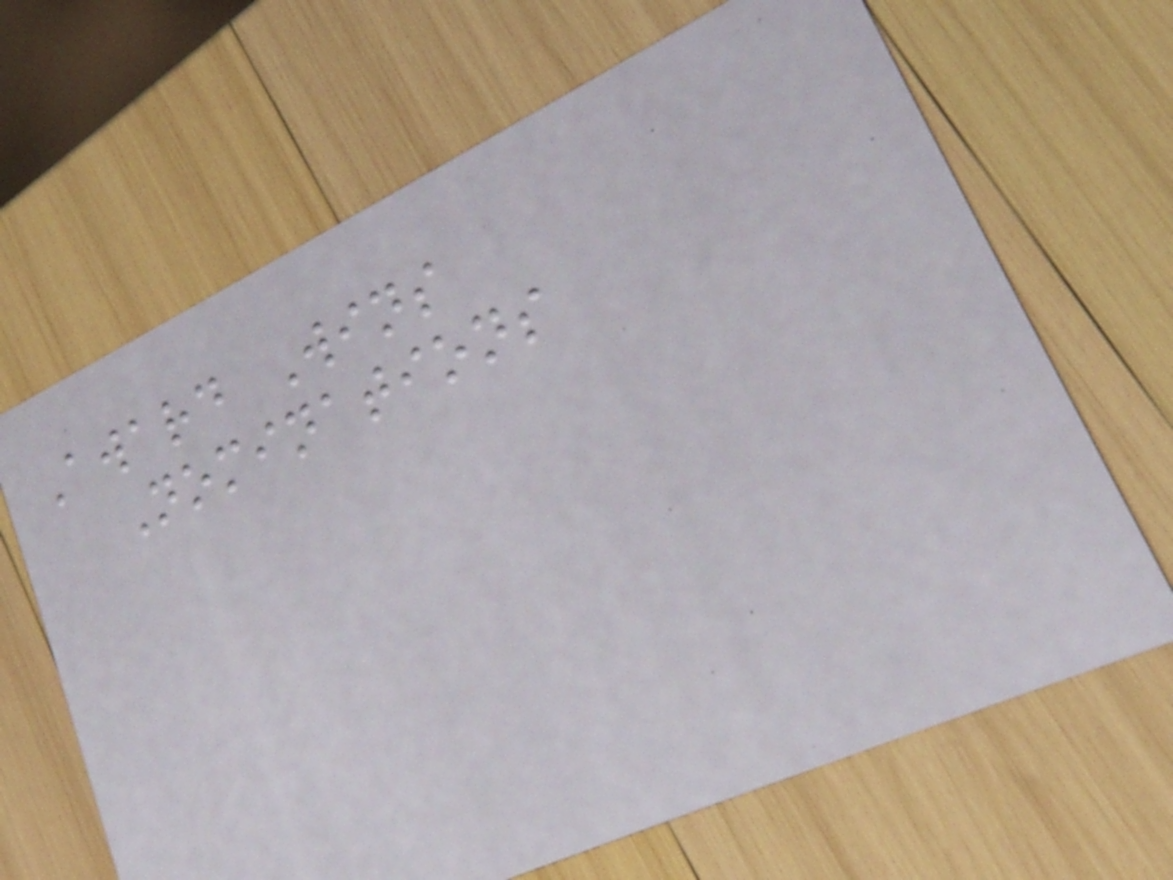Award Wins
Nominations
